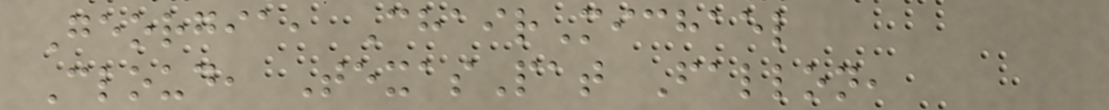Georgia, ChairMichael
Cloud, TexasPat Fallon,
